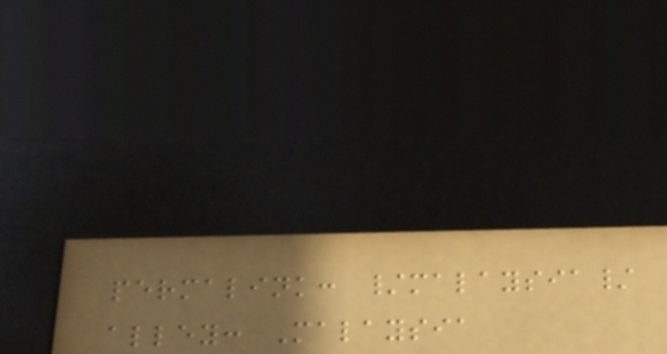permalink: /malaysia/
alley: Malaysia
